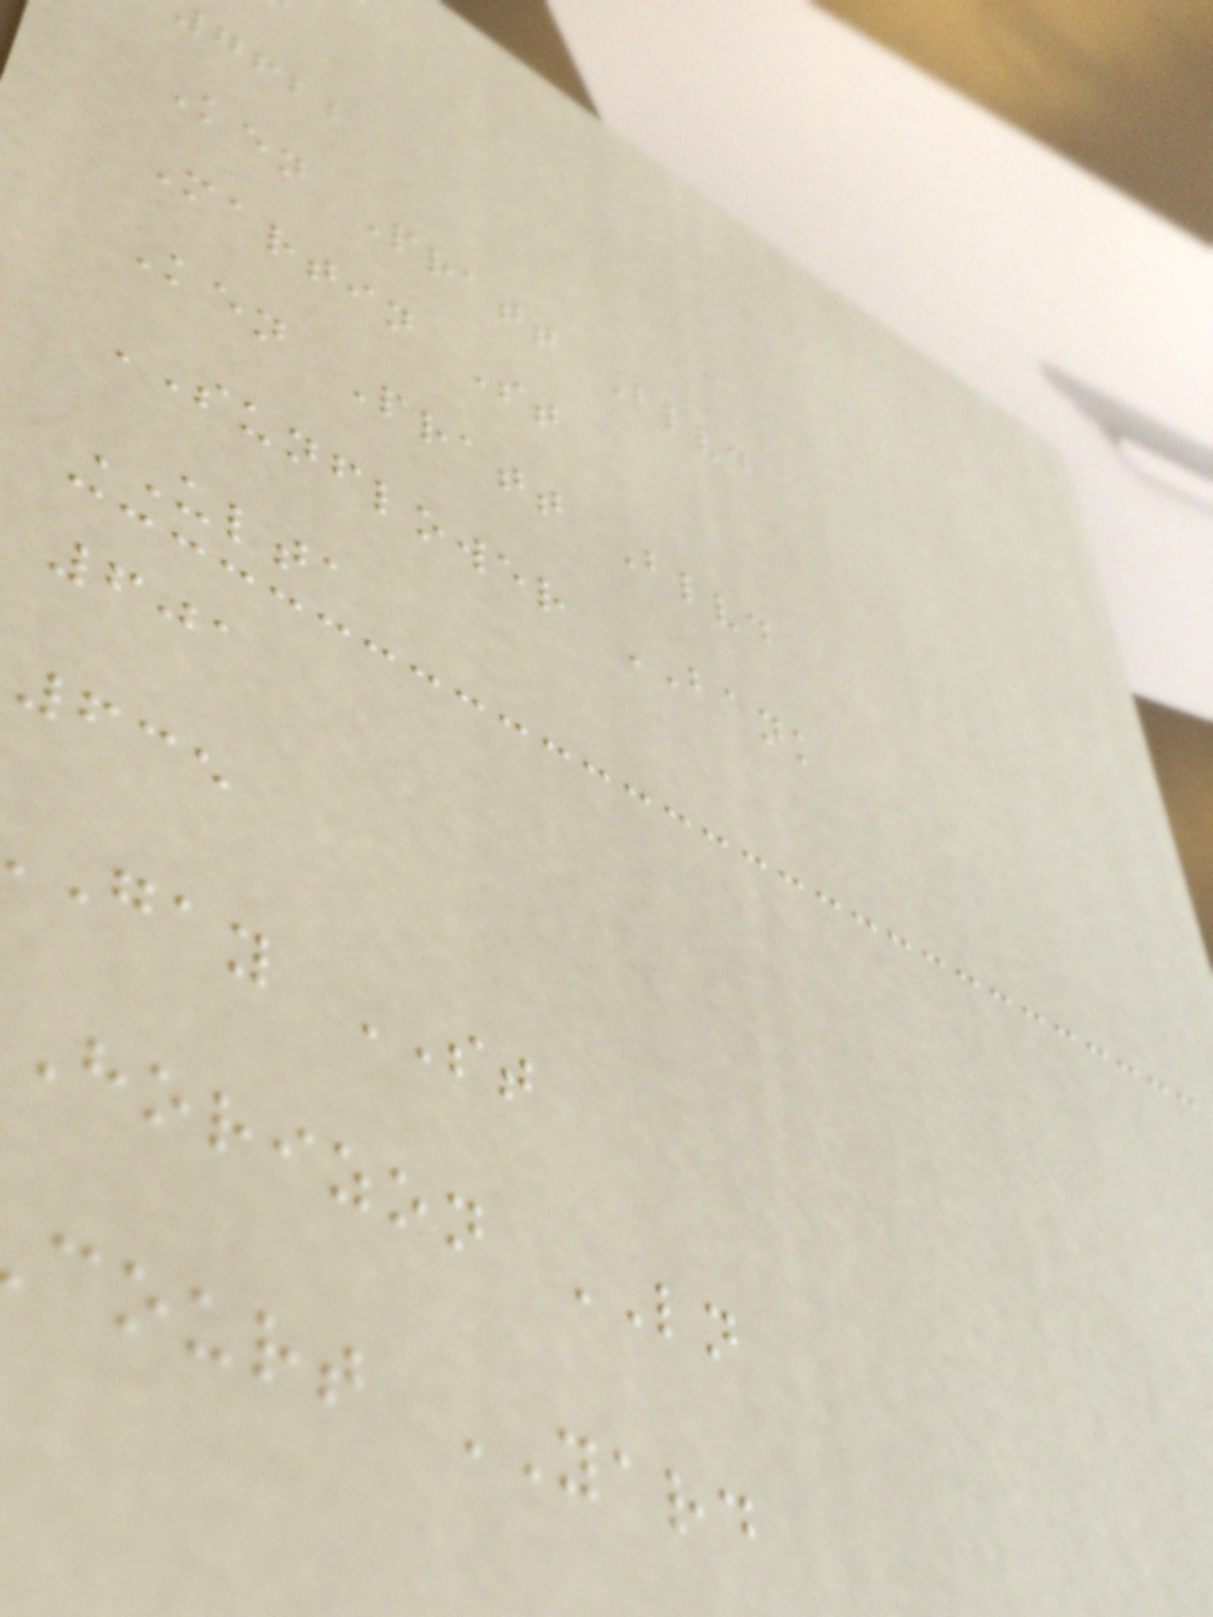gfbb
Ken Pratt Blvd
Martin St
Ken Pratt Blvd
SUNFLOWER BANK
ULTA
601
635
gay ST
horizon LN
court YARD
